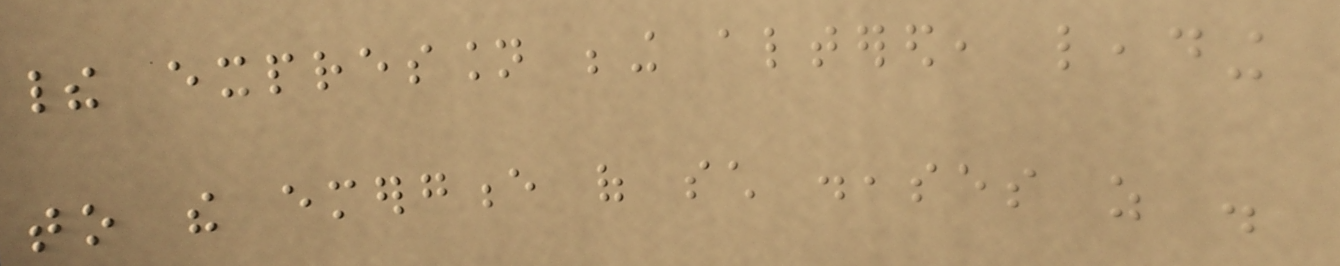their expression being altered, leading
to the emergence of such diseases as .
